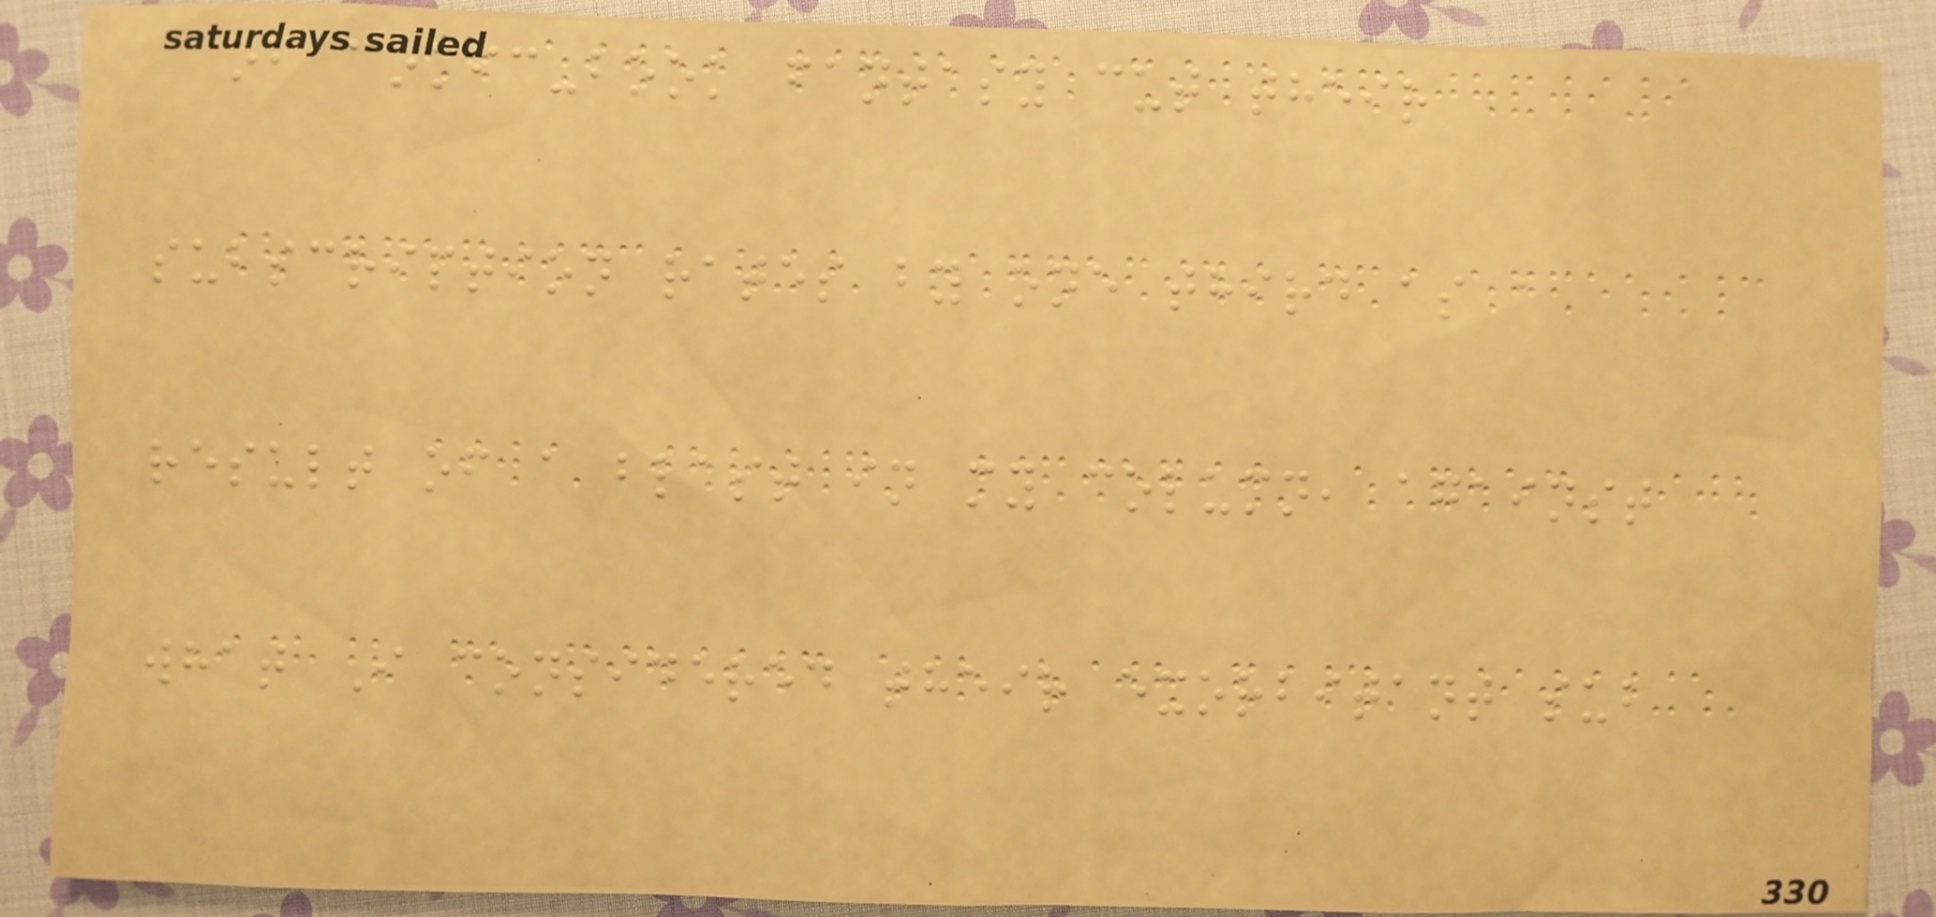of comic-book fantasy cut their
subscription rates by one third as a
result of a blast in my column, against
what I considered their exorbitant sub
